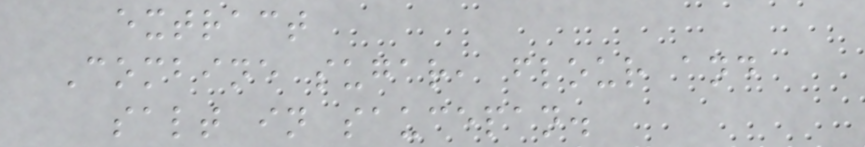extract
Combine sugar, flour and
salt in saucepan.
